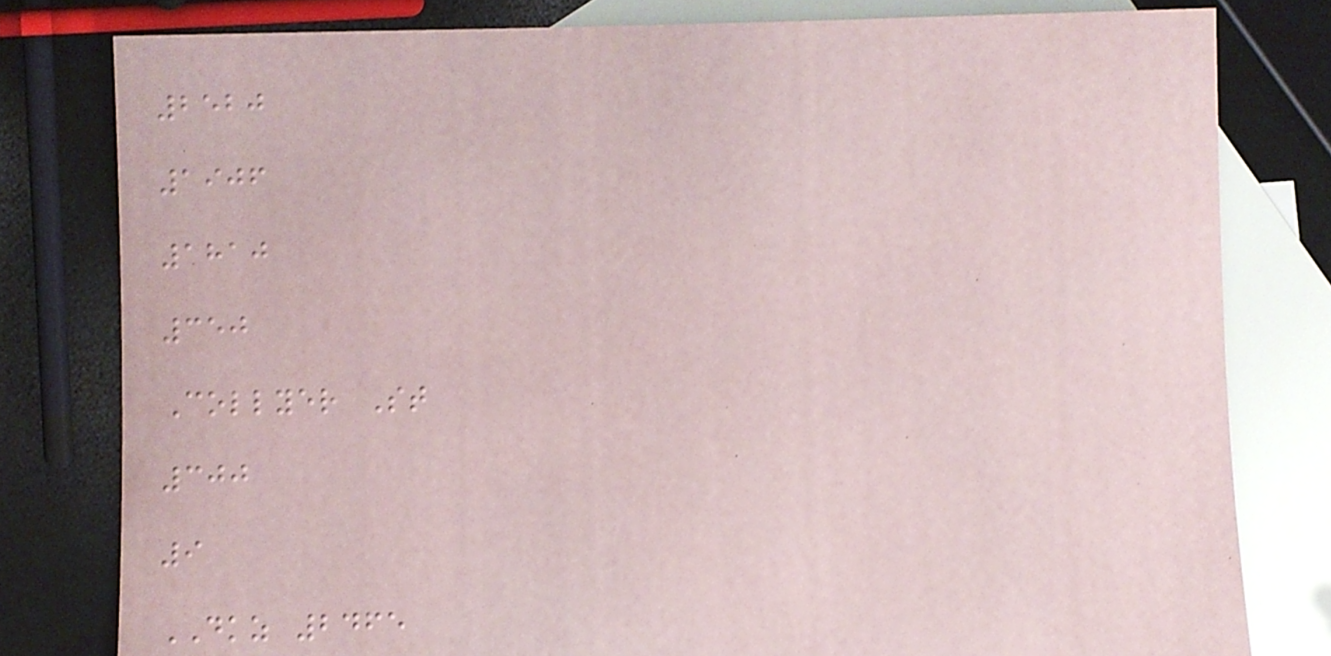2520
1906
1810
350
Collyer St
300
9
DKZ 2465
